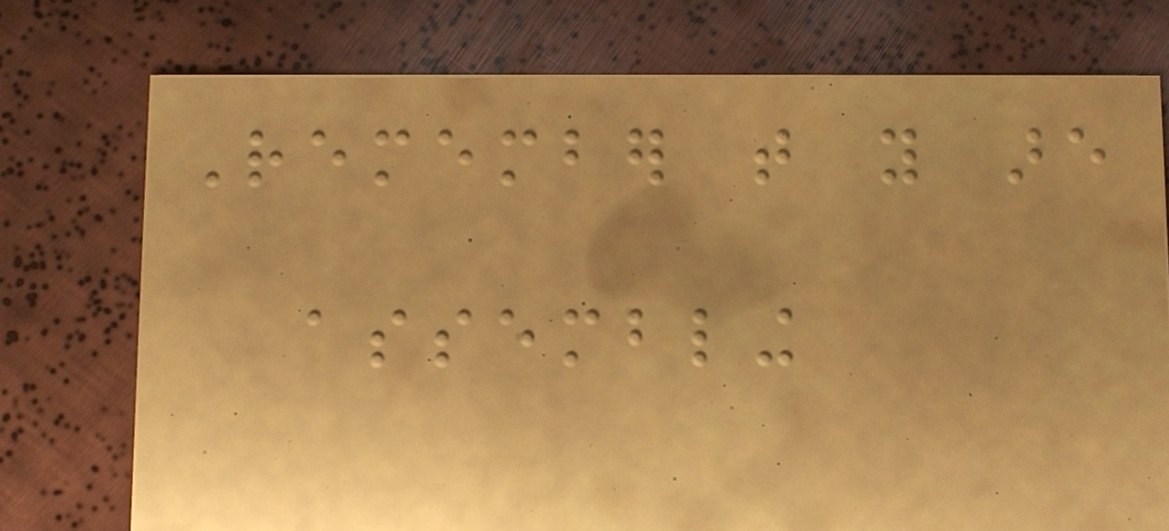Remember that you are
assembling
